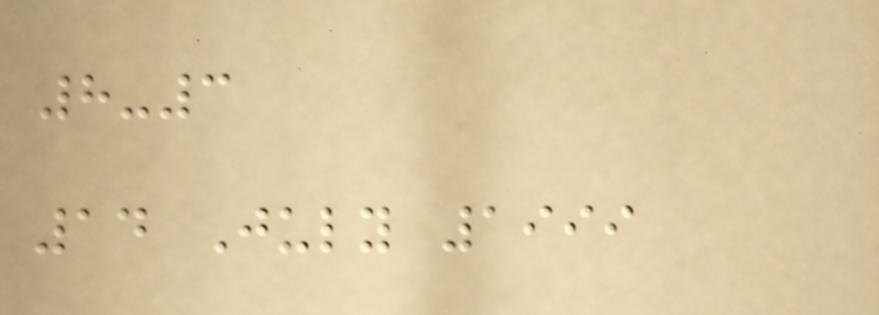8-3
14 July 1999
